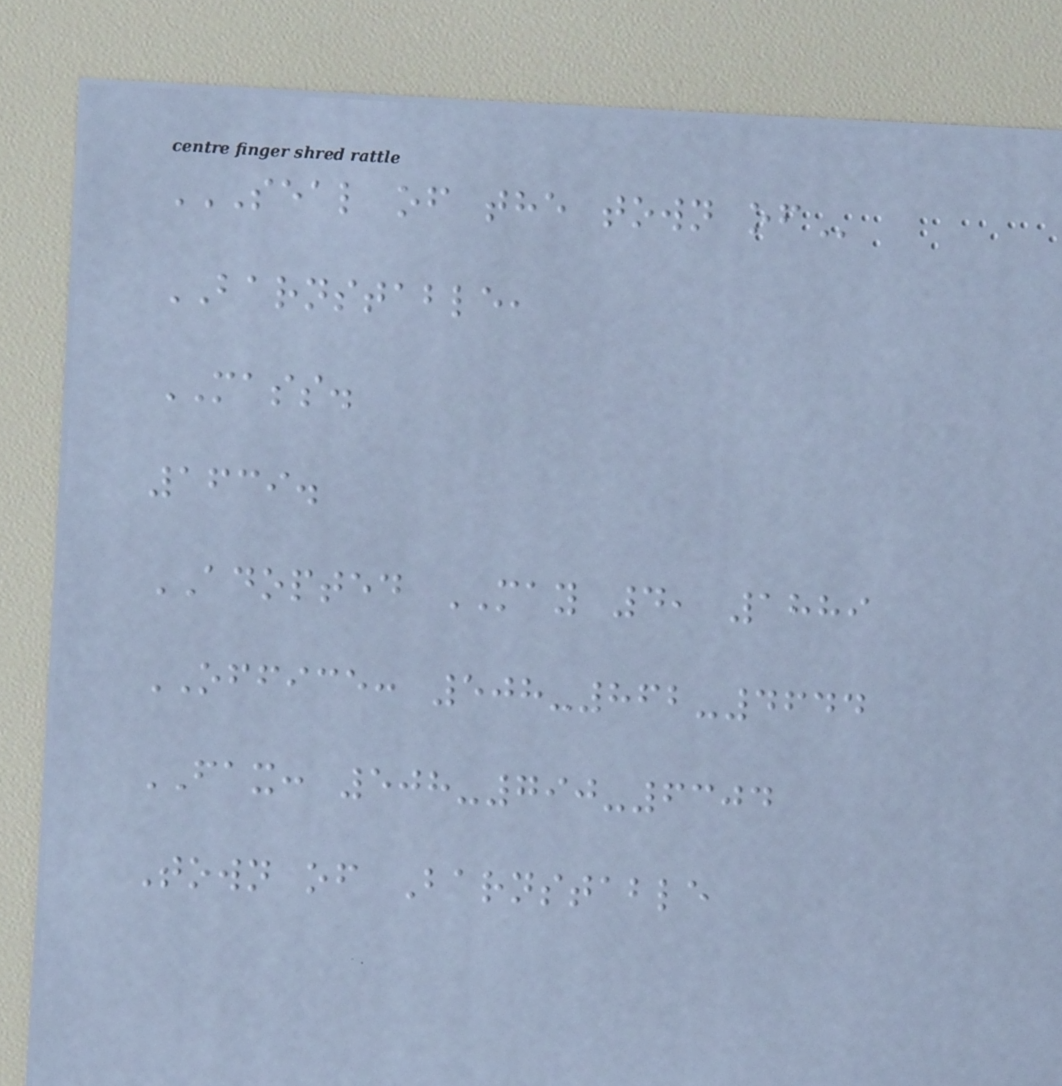SEAL OF THE TOWN OF
BARNSTABLE,
MASS.
1639.
ADOPTED MAY 4, 1889
OFFICE: 508-862-4644
FAX: 508-790-6304
Town of Barnstable
